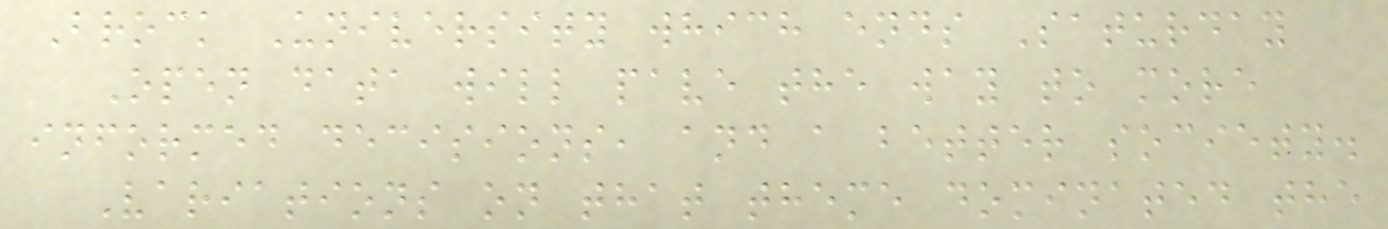Brock University which ends Saturday
Open data will pave the way to more
informed decisions, and a better society.
Variations on that theme dominated the
